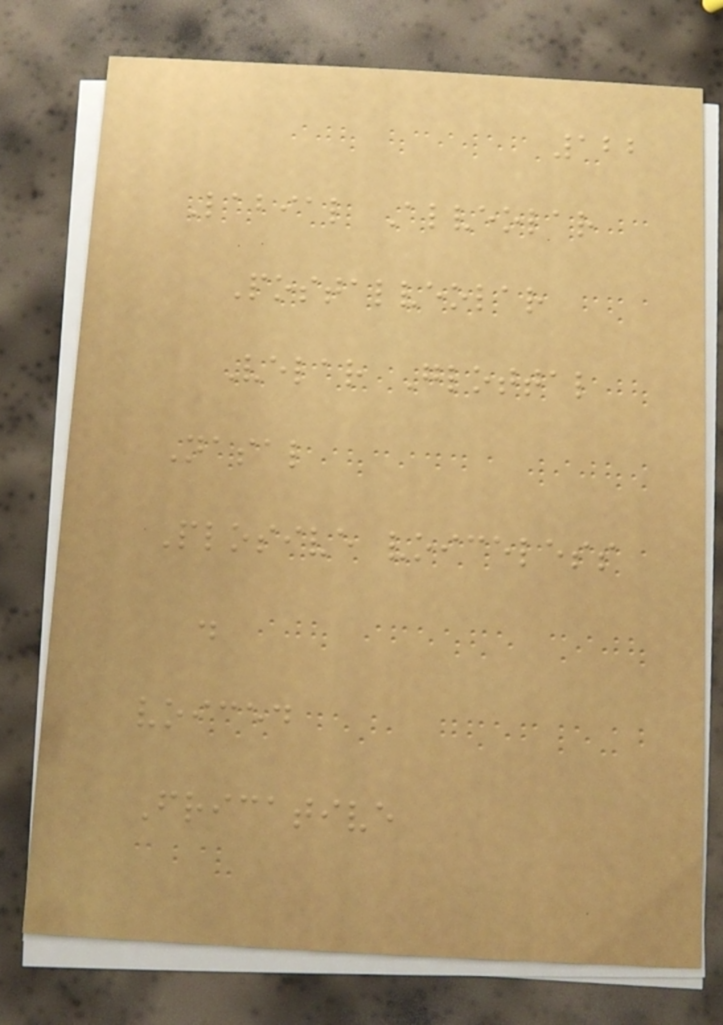122
Labial Alveolar
Postalveolar
Velar Glottal
Nasal
Plosive voiceless
.
voiced
Fricative
